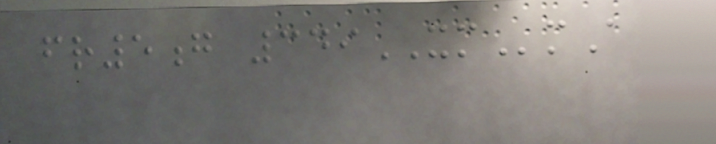fr5g 349XMmA
